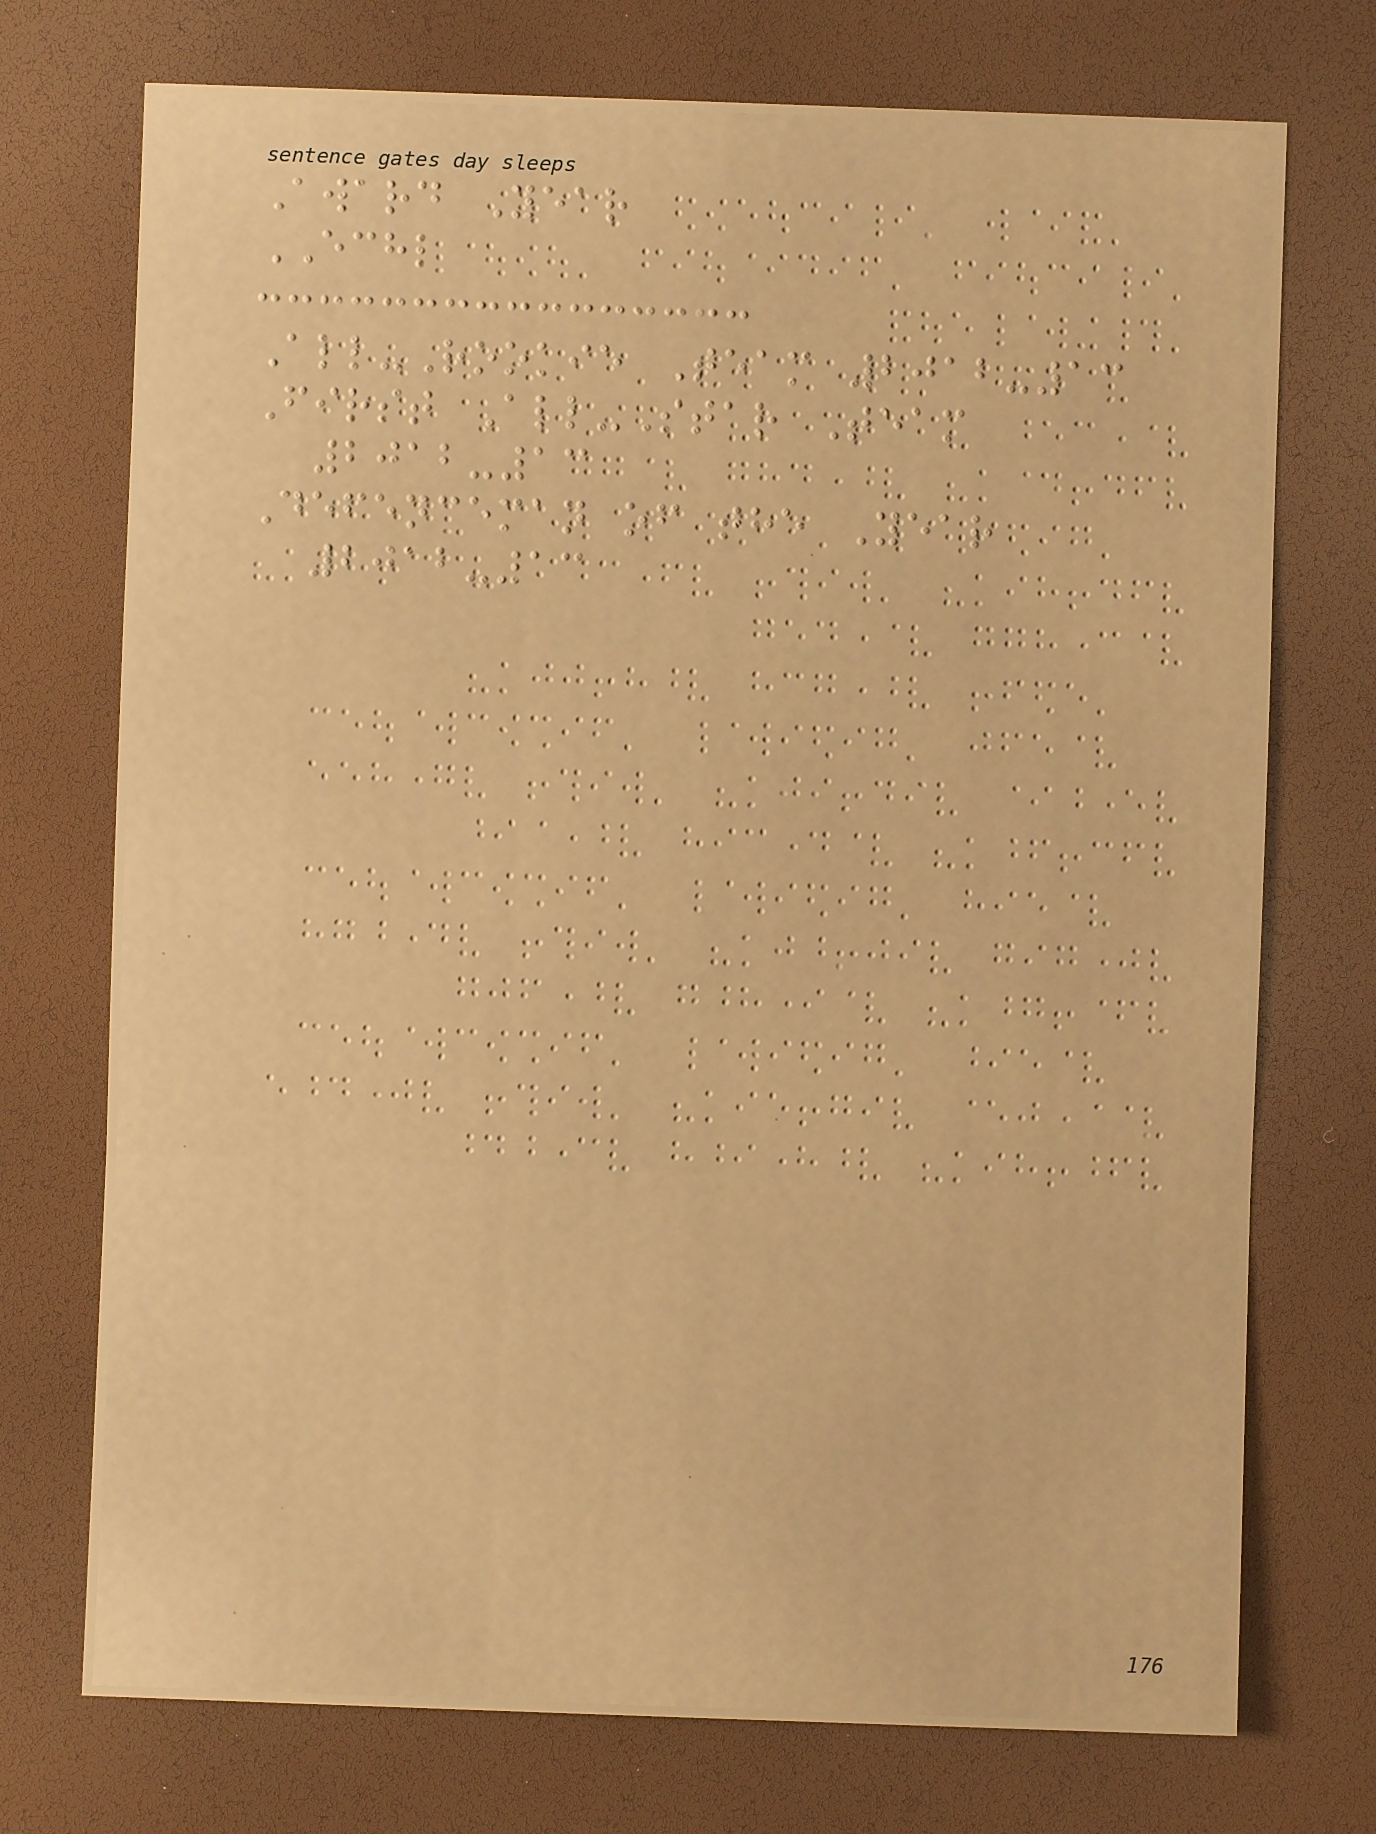Award Year
ECHL
All-Rookie Team 2012-13
First All-Star Team
2012-13
Defenceman of the Year
2012-13
